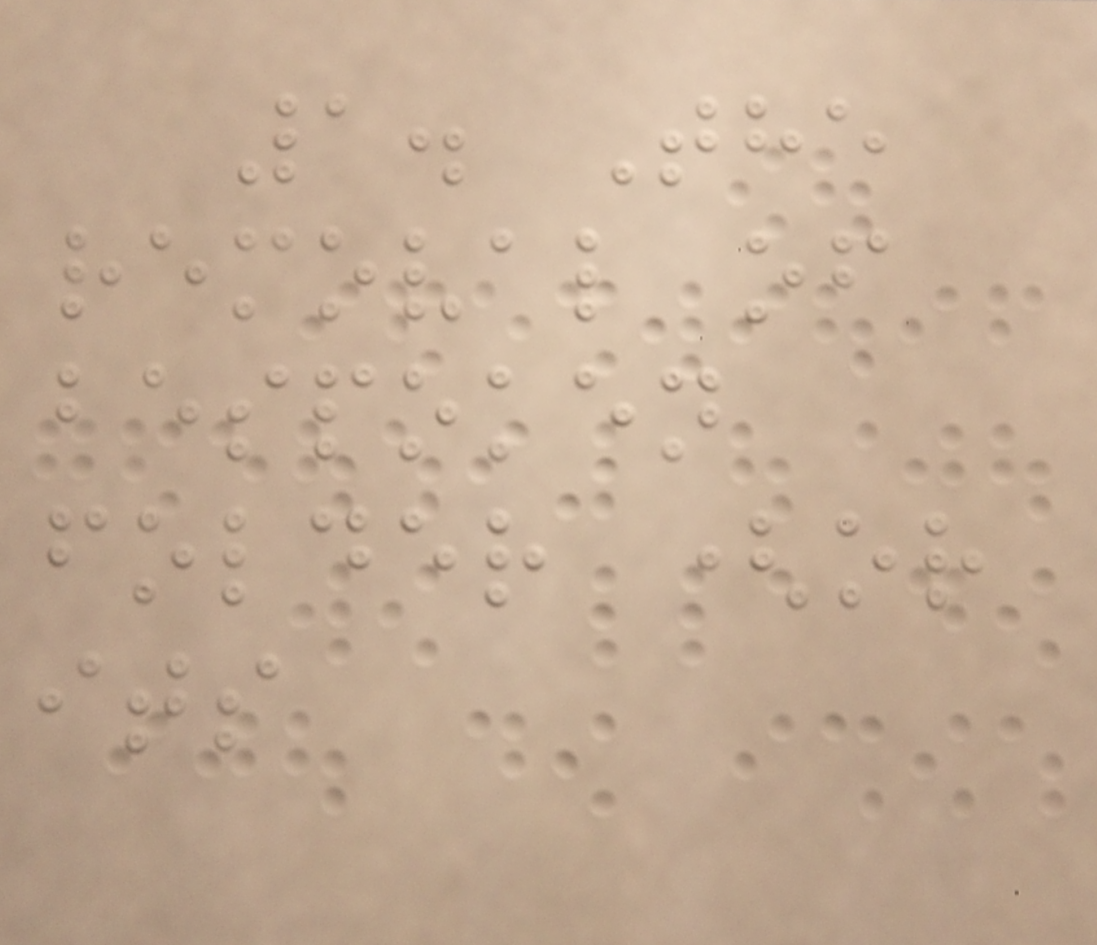1. The
removal of
bespoken
folder (or
its
